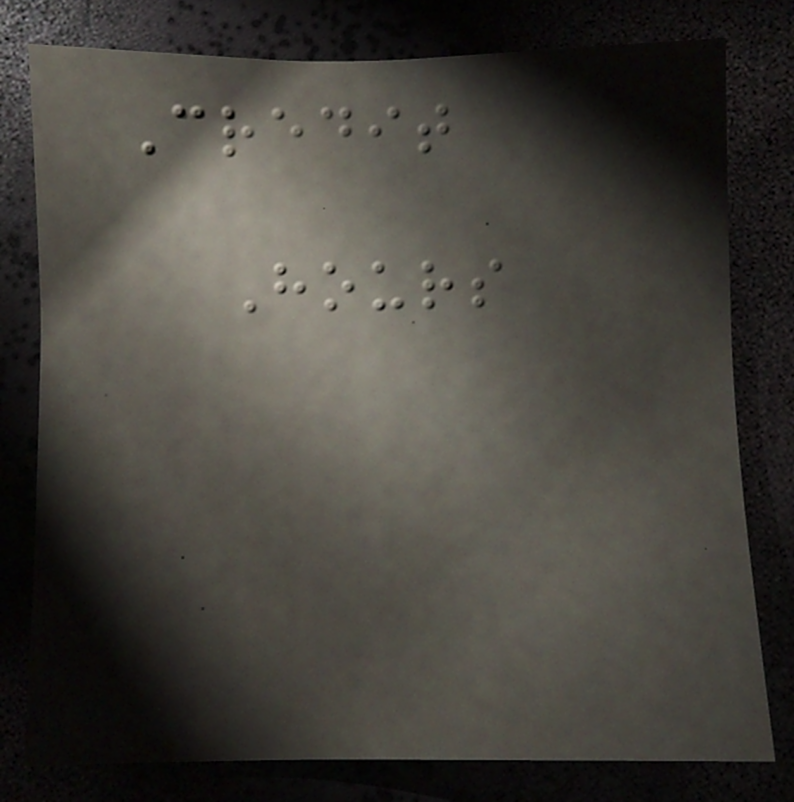Credit
Hours
